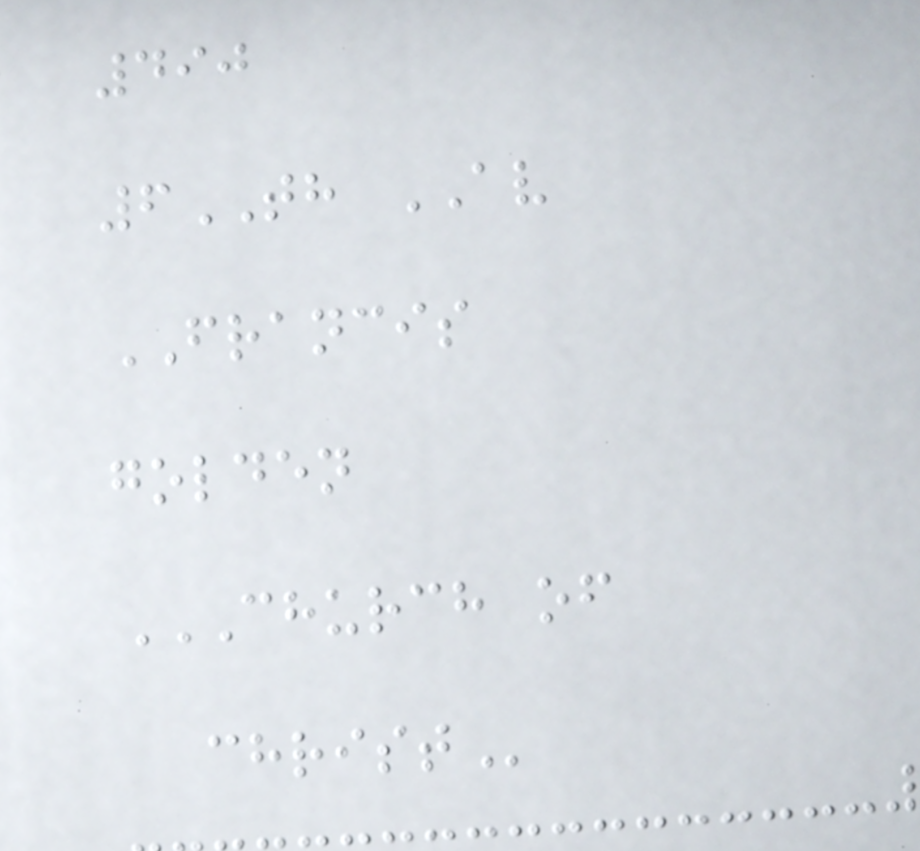490
6TH AV
FRANCIS
golden
CHURCH OF
CHRIST
